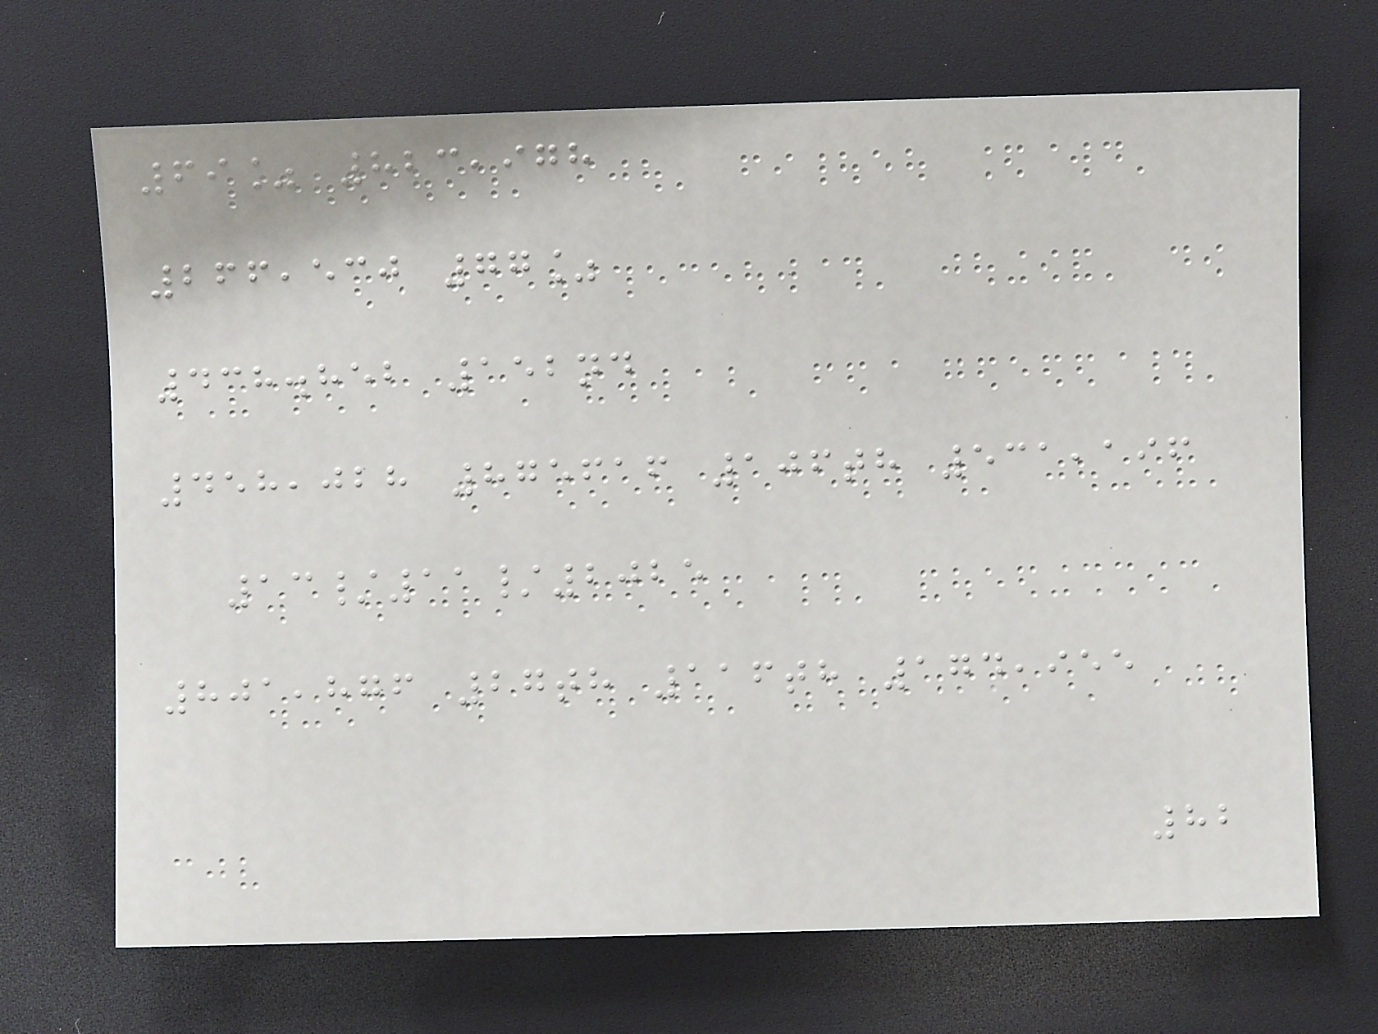69% 823,978
266,530 77%
438.852 152nd
458,028 875616 106th 531,196
13/11/2025
801,876 27th 116th 174,955
82
